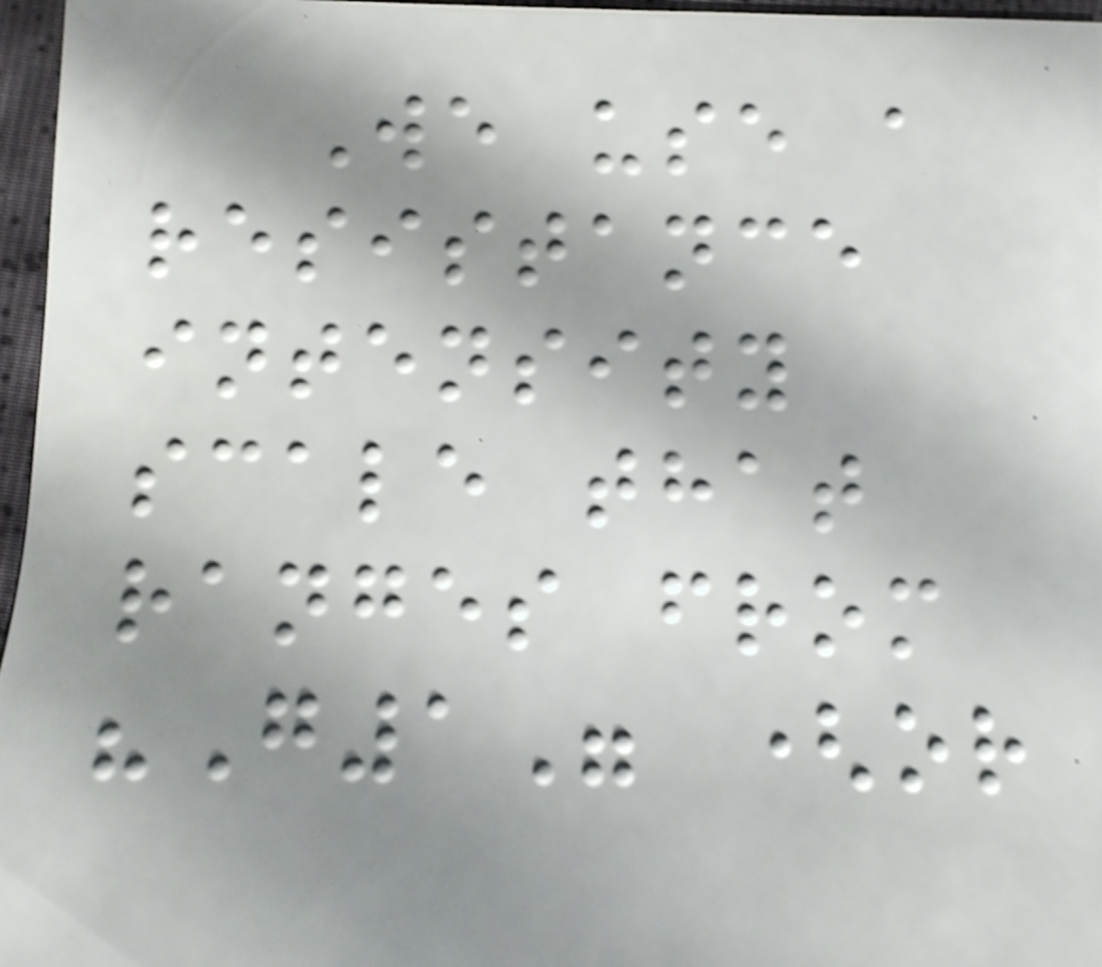We use a
resistance
intensity
scale that
ranges from
"G1" (or
